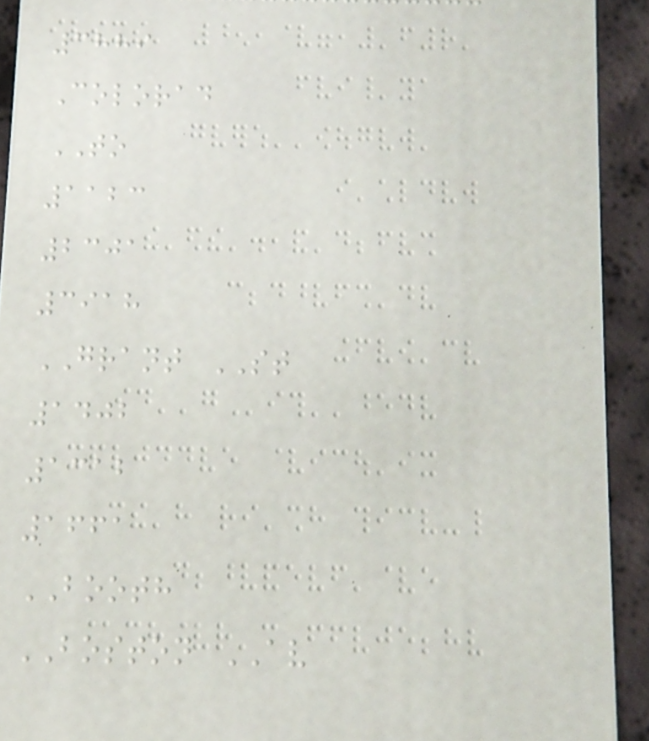3889
Colorad
TO
1123
2301
3918
GRANT ST
1402
1312
1661
BOOTH
BOSTON AV
